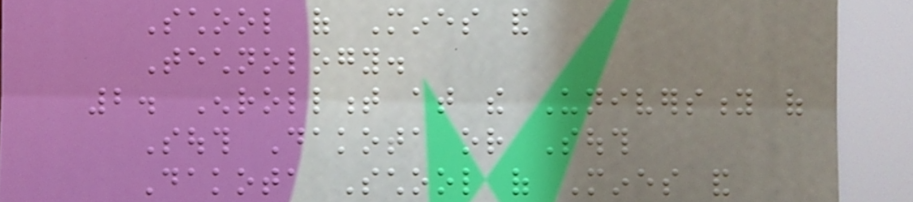School of Mines and
Technology.
2. Enrollment at the University of
South Dakota or South
Dakota School of Mines and
